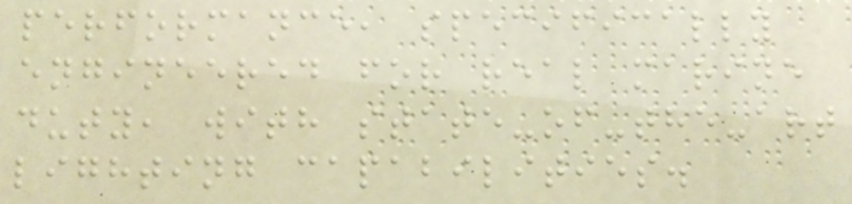performance, specifically
engineered for real marine
duty, with state-of-the-art
lighting capabilities.
